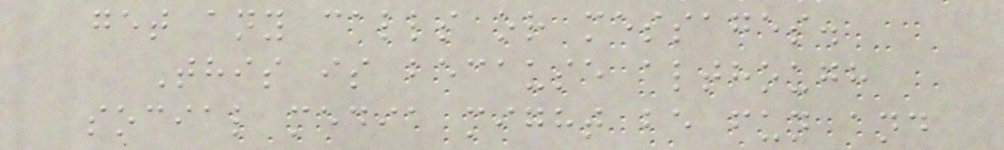get any calls or messages.
This is because although
social media might be fun and
